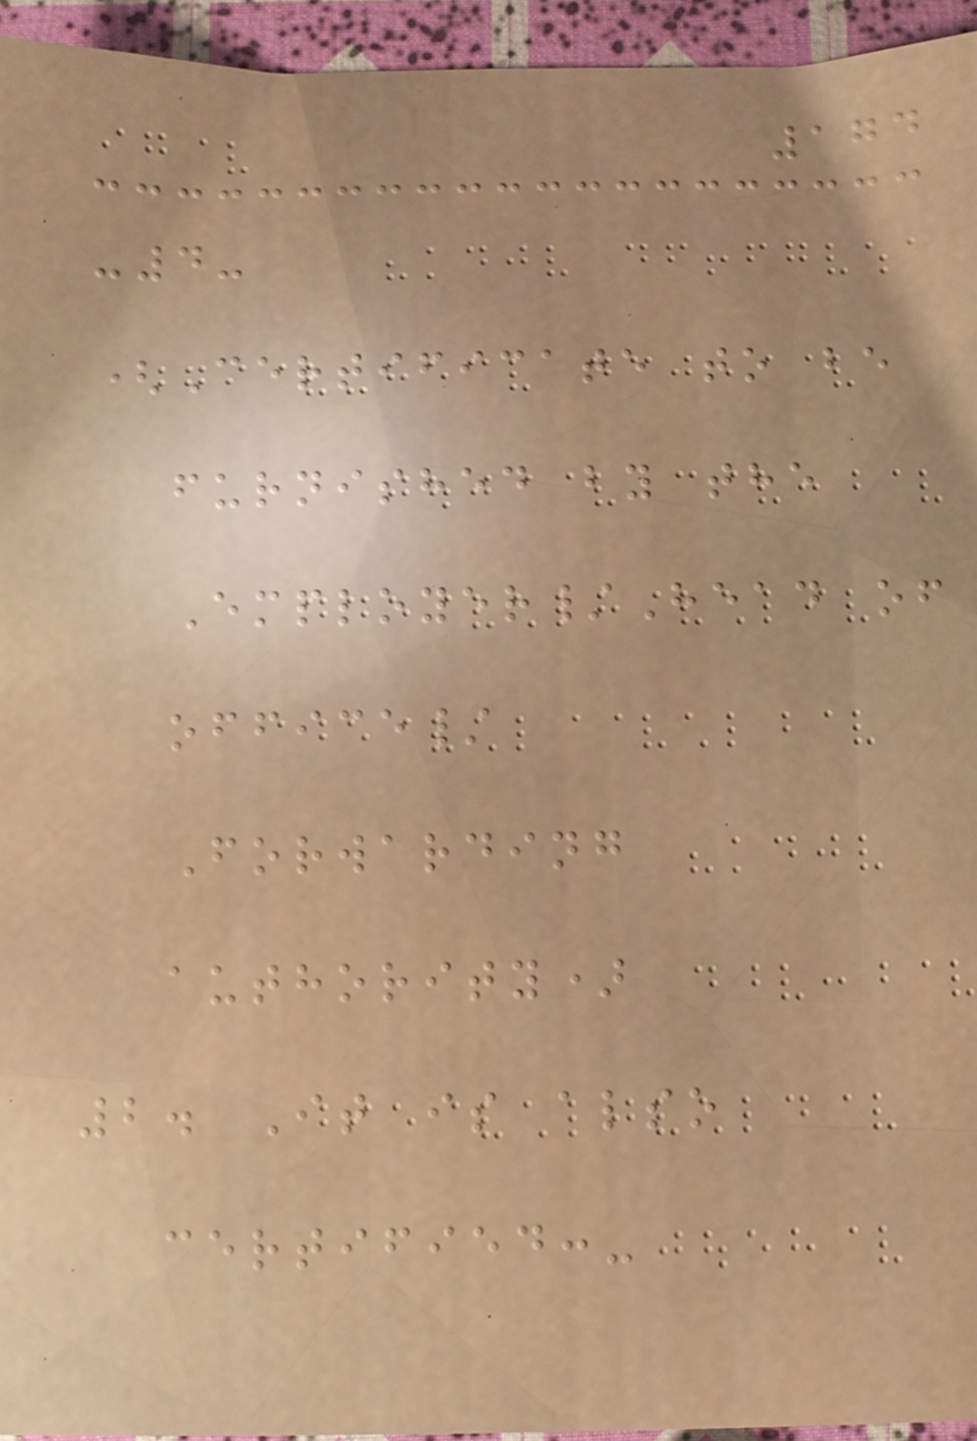174
-4-
(Certificate to be
furnished by the
Employer/Head of
office/
Forwarding
authority)
2. It is also
certified:-
